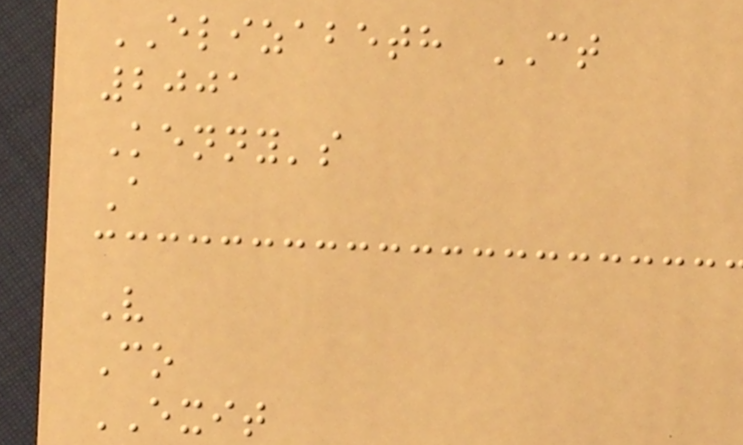ELIZABETH CT
2001
Kenny's
A
V
Co
EXIT
